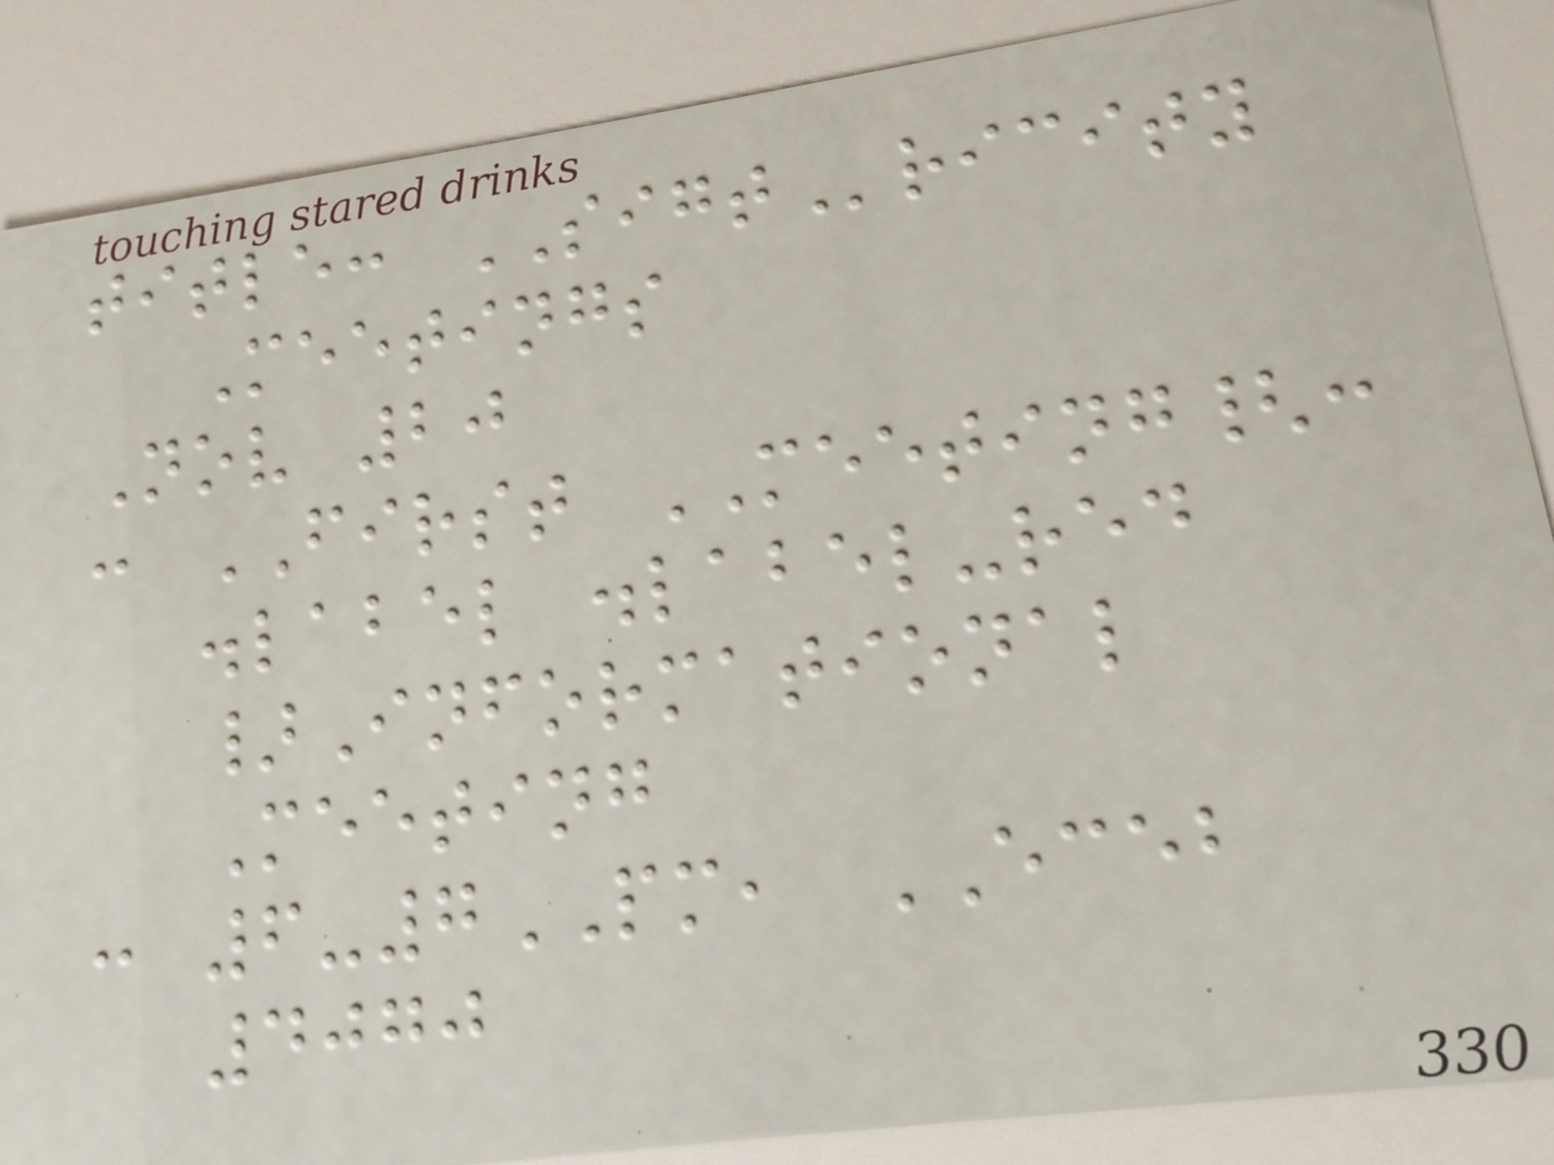title: SIGTricity
Meetings
Nov 20
: FIRST MEETING{:
.label .label-red
}Informational
Meeting
: 6-7PM, ECEB
4070
